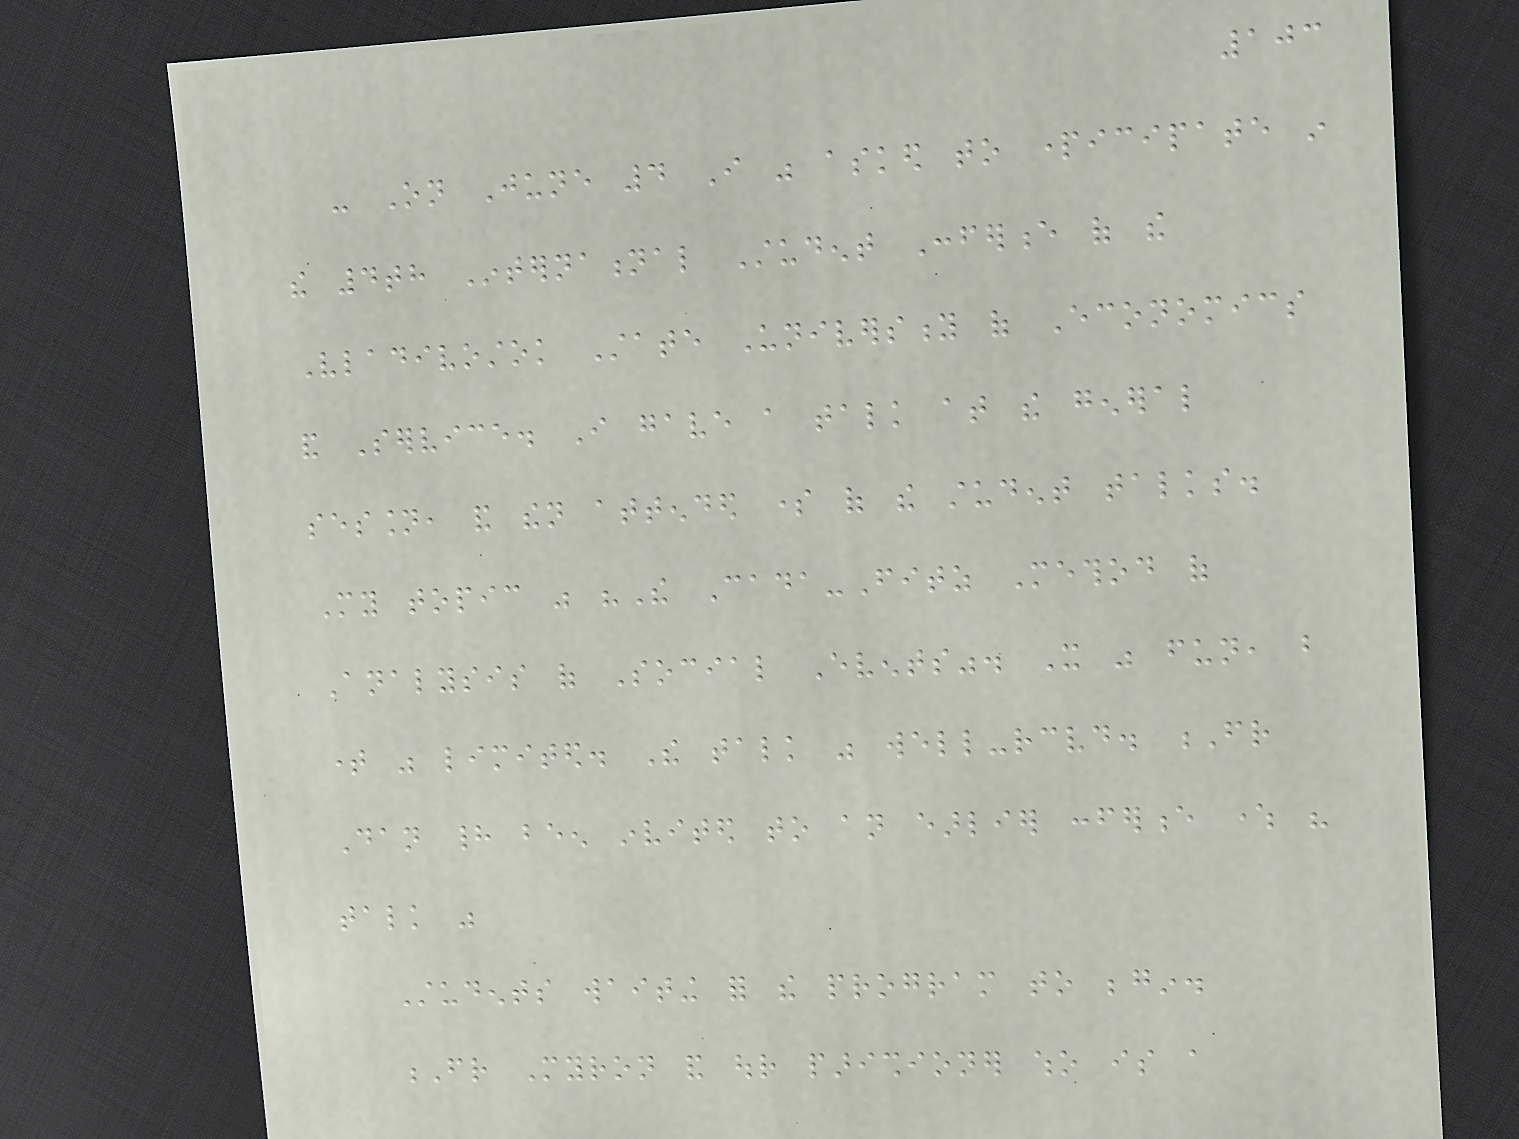103
- On June 4 I was asked to participate in
the 4th International Student Conference of the
Vladivostok State University of Economics
and Service. I gave a talk at the general
session, and then attended some of the student talks.
My topic was "The Cada-Fitz Method of
Analysis of Social Events". It was fun, but
time was limited. The talk was well-received. Fr
Dan had been invited to an earlier conference where his
talk was
Students waiting for the program to begin.
Fr Myron and our parishioner who is a
